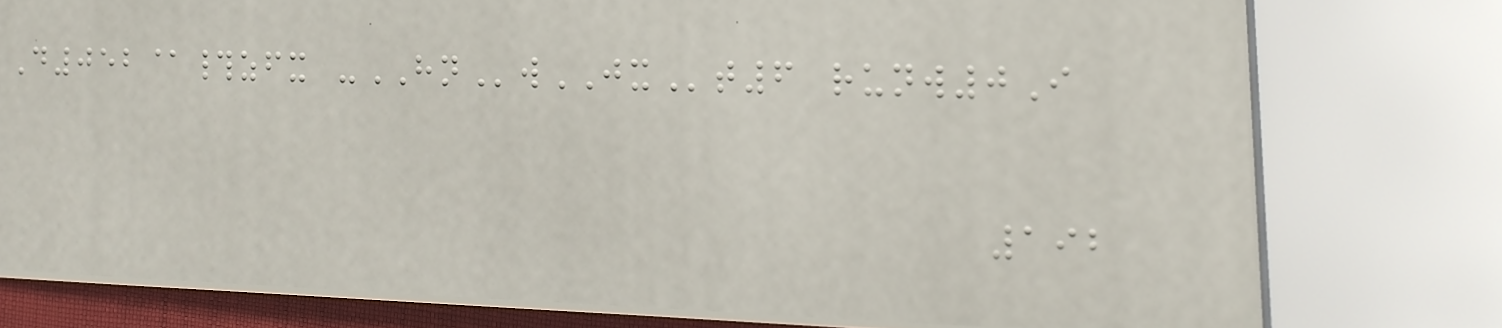D052@#zfx -HNwJXt6 runw0I
192
